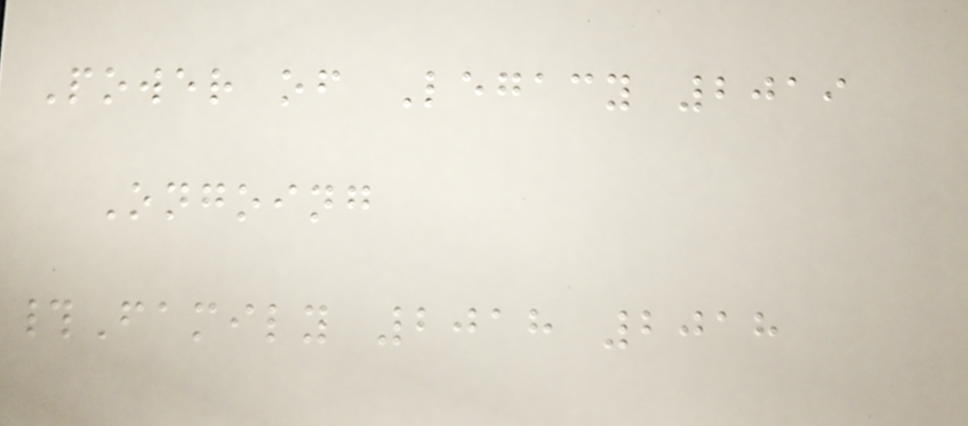Power of Legacy 2019
Ongoing
#Family 2018 2018
